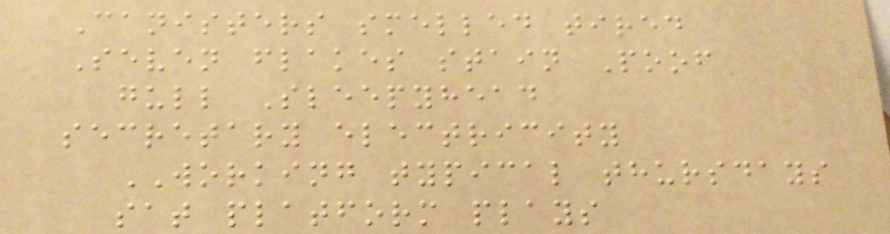Canisters smelled tired
Seven flakes stain Poof
gull Sleepyhead
secretary electricity
WORKING typical thursdays
sat platform plays
